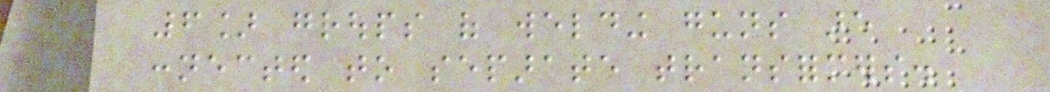6] groups of welding guns are
connected to separate transformers.
